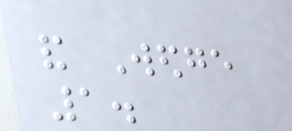and Wedge
1.
